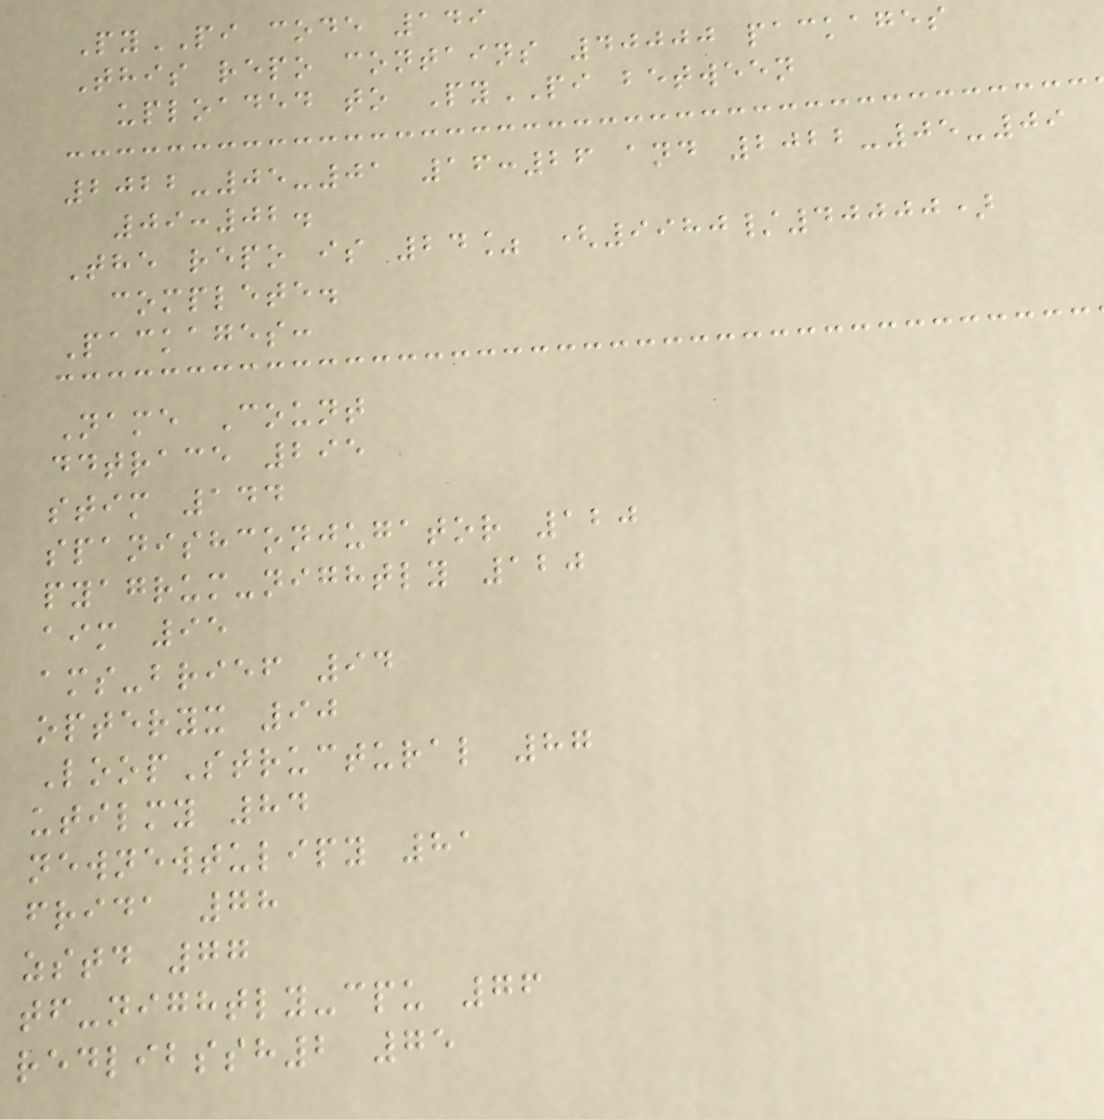PyPI code 149
This repo contains 40000 packages
uploaded to PyPI between
2022-05-01 16:26 and 2022-05-09
09:02.
The repo is 24% (9980/40000)
complete.
Packages:
Name Count
ddtrace 295
stim 144
spanishconjugator 120
pyagrum-nightly 120
aim 95
ams-brief 94
opteryx 90
LoopStructural 87
utilmy 84
newnewtulipy 81
frida 78
zstd 77
tf-nightly-cpu 76
redlibssh2 75
